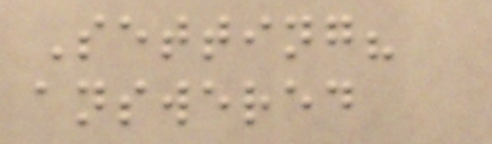Setting?
answered
